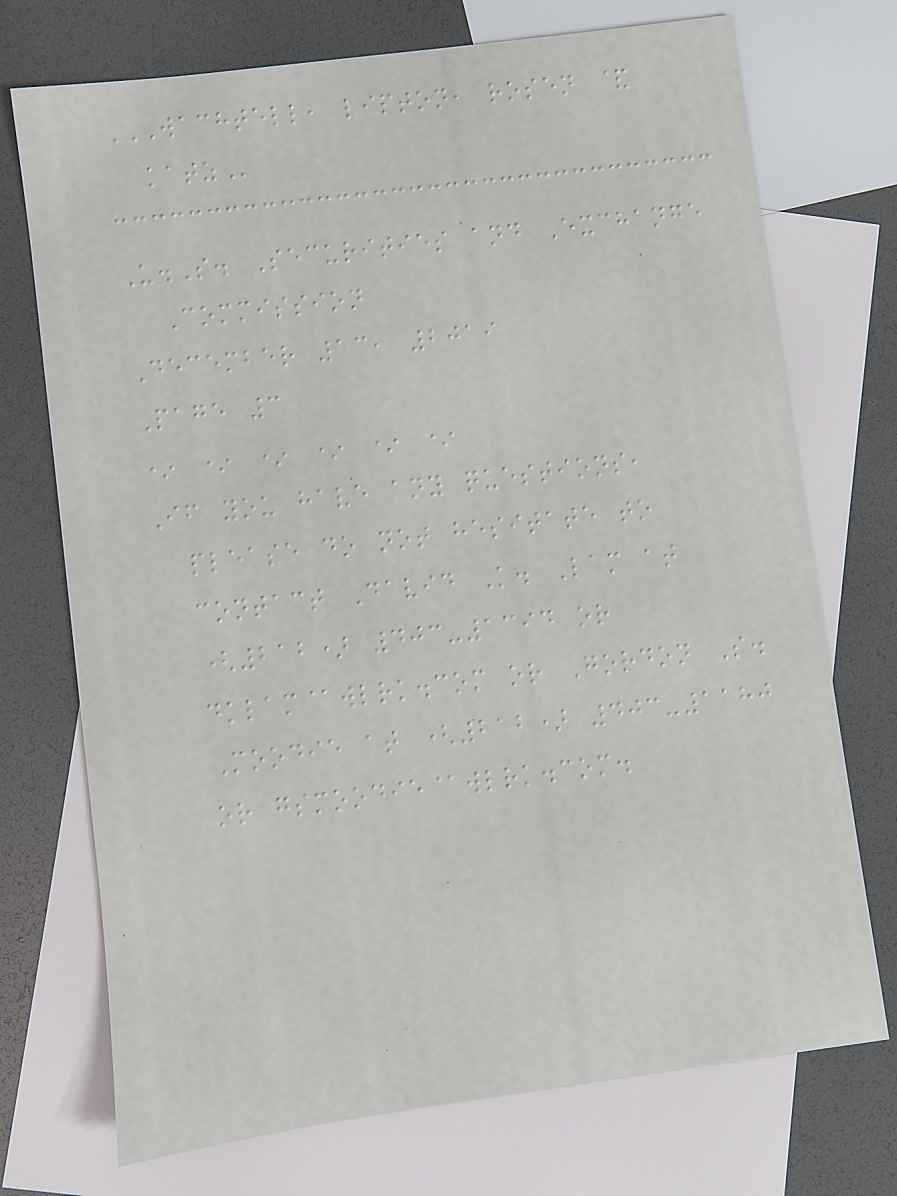WACHTELL, LIPTON, ROSEN &
KATZ
U.S. Securities and Exchange
Commission
December 13, 2019
Page 3
* * * * * *
If you have any questions,
please do not hesitate to
contact David K. Lam at
(212) 403-1394 or
dklam@wlrk.com or Gordon S.
Moodie at (212) 403-1180
or gsmoodie@wlrk.com.
